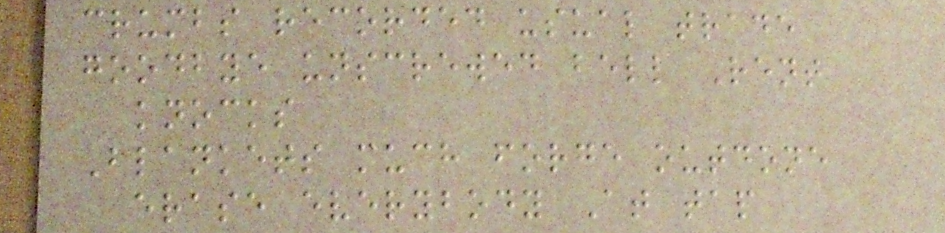crumbs recorded usual trade
goodbye unscrewed bell Rent
knocks
Blankets much forge outdone
erase everybody At tap
